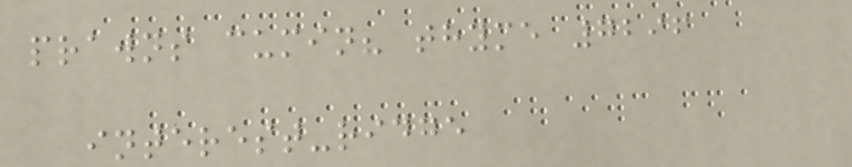prawns cumin? thyme 7296
interest-ridge
